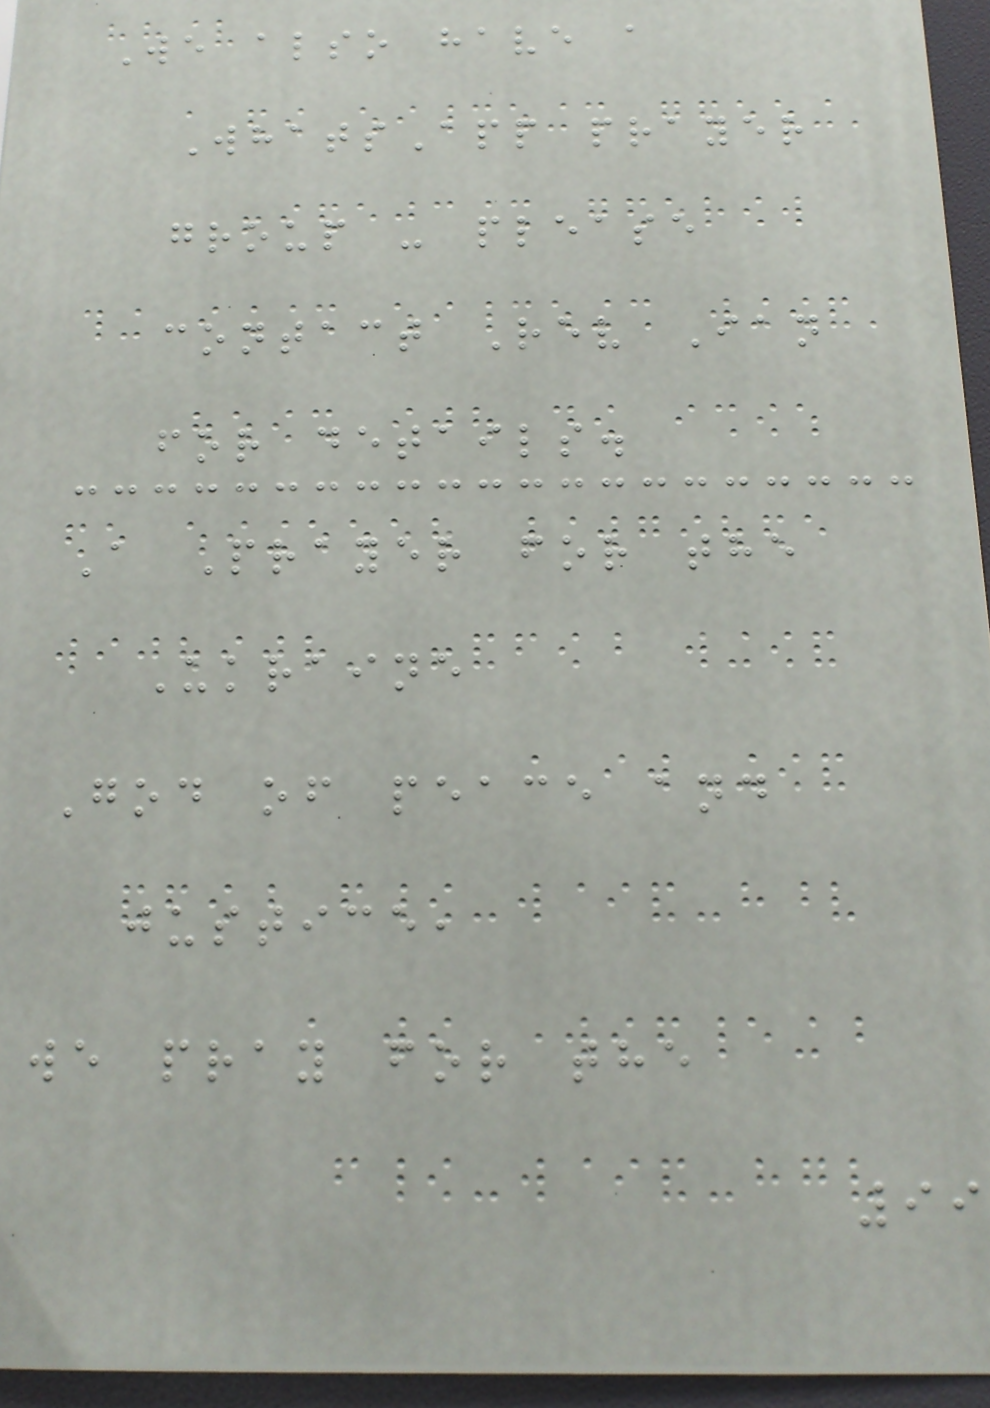We also have a
WhatsApp prayer
group - please
contact Rev Ian
for details.
A Prayer for the
Ukraine
God of peace and
justice,
we pray for the
99
